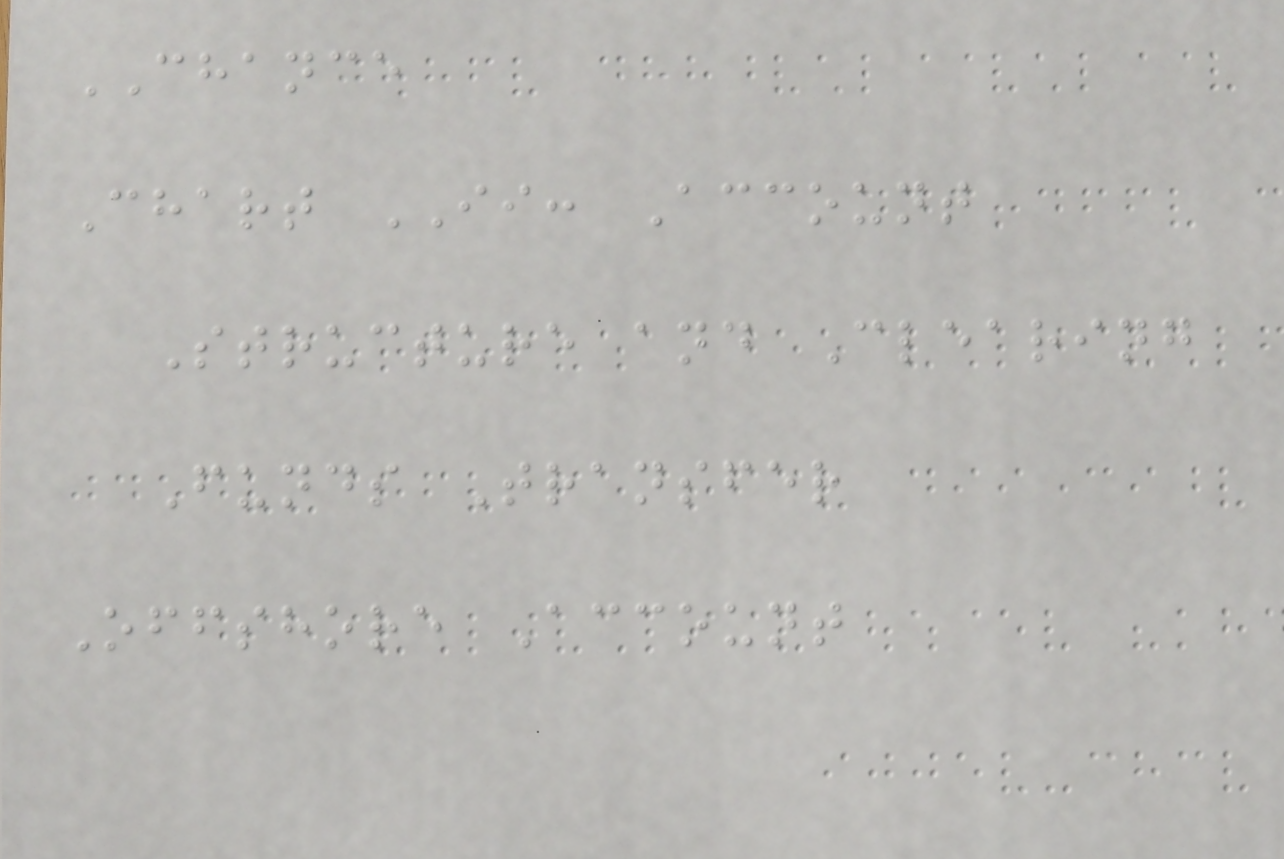CHANCE
Chart II: Account
Structure and Clearing
Funds Transfer
Offshore Account
